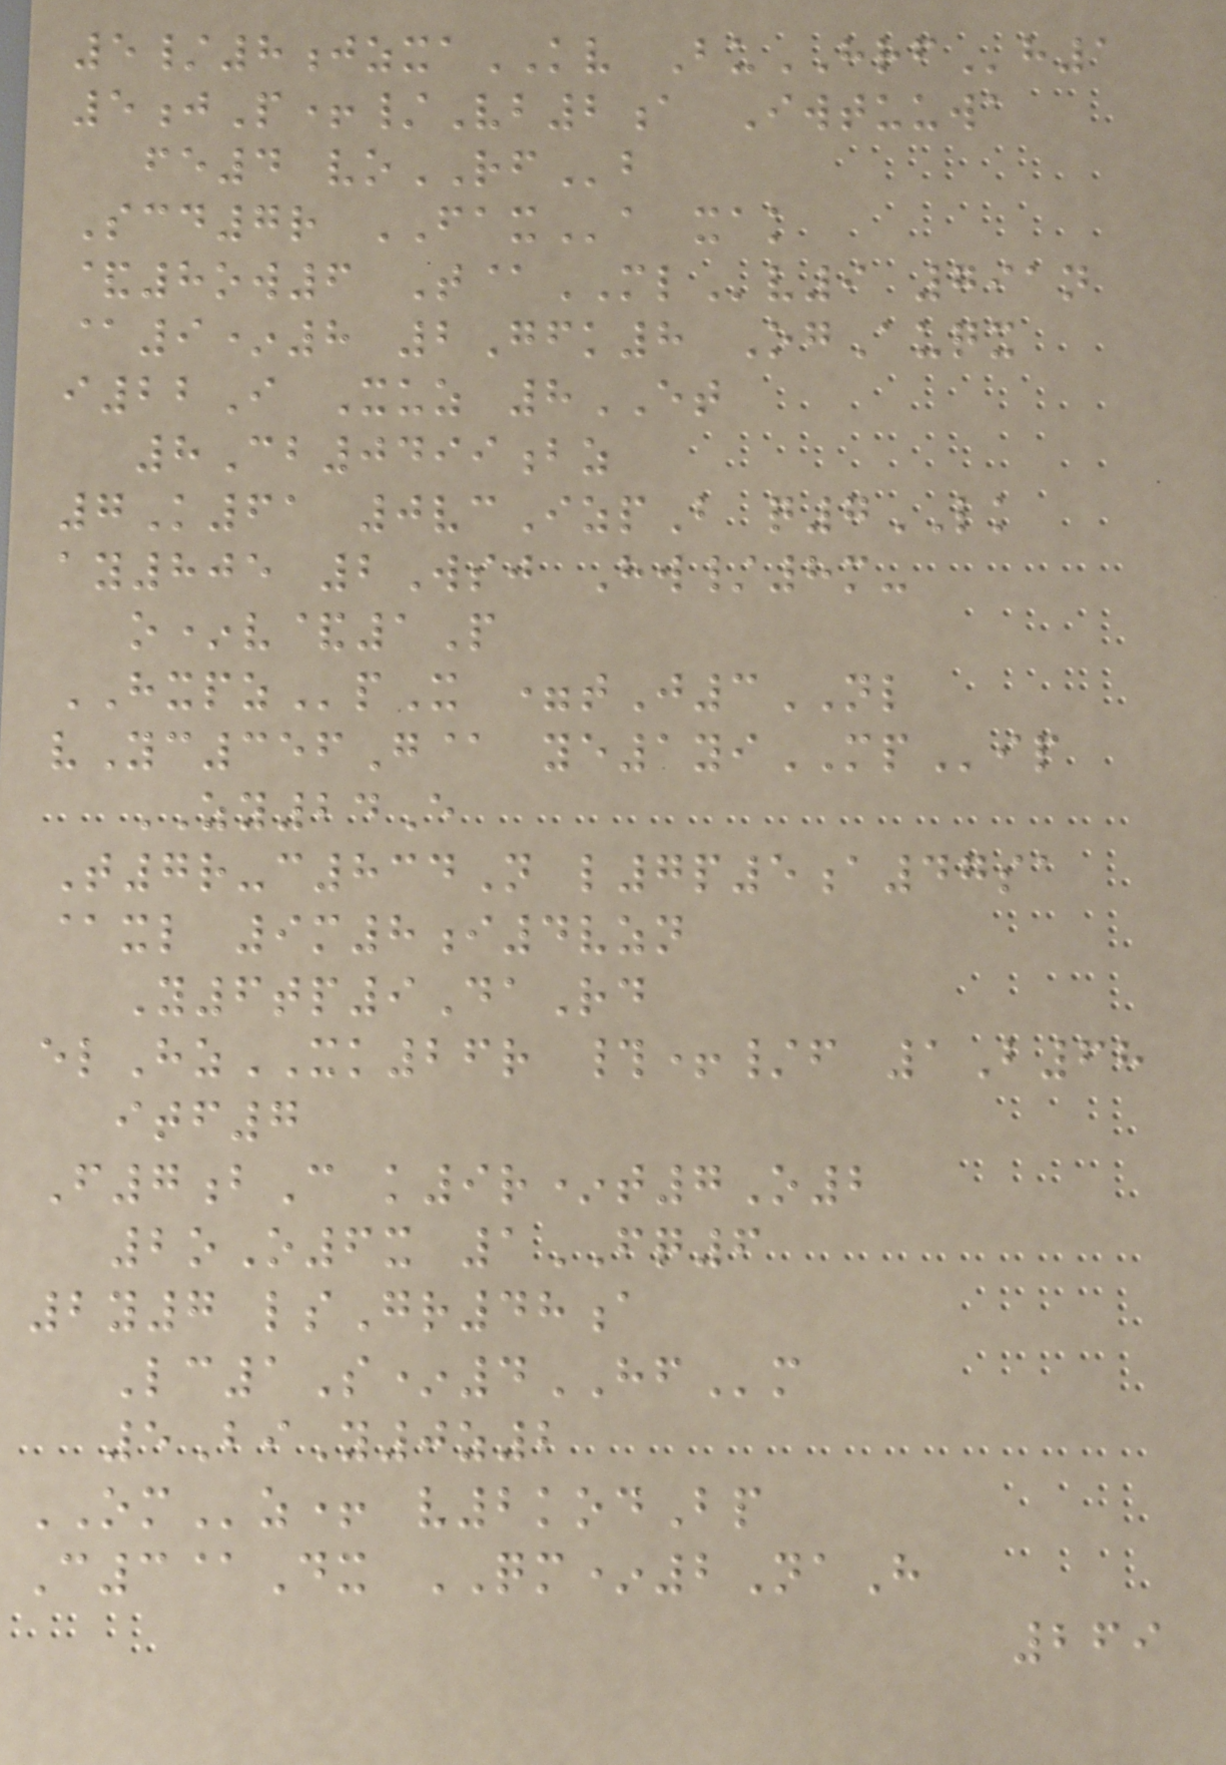5/8jzxaKV BuHRFh1
5jP+/Vb2a Iwtuuwa
fe4 voRFb
Scd7r FAXa xak
&8ow6 T@MLv9 791n
@9*8 2Gfk8 OgAuqx
i22I Xuz 8ET
8Cb0499bz
7K61 0vcIzpB q7LK
ay805 2Wsj Hw/8m-
o*v&1P
HXPZpX =tJ3NL
vYc356G@ ye1yiMPip
ZY24E
T7r-c834N l7p5a47sa
@xl 9m8i4vzn
Y6tp9DaRd
elHzXK26r #+/f 1B68
itf7
F7bC k9r*t7O2
2oO6x 1FQ6
2y7 lsGr48a
Lc1S*4HFm
5BiY0z2
OMz+ v2kodBp
C3@Dx QM*2NaH
269
